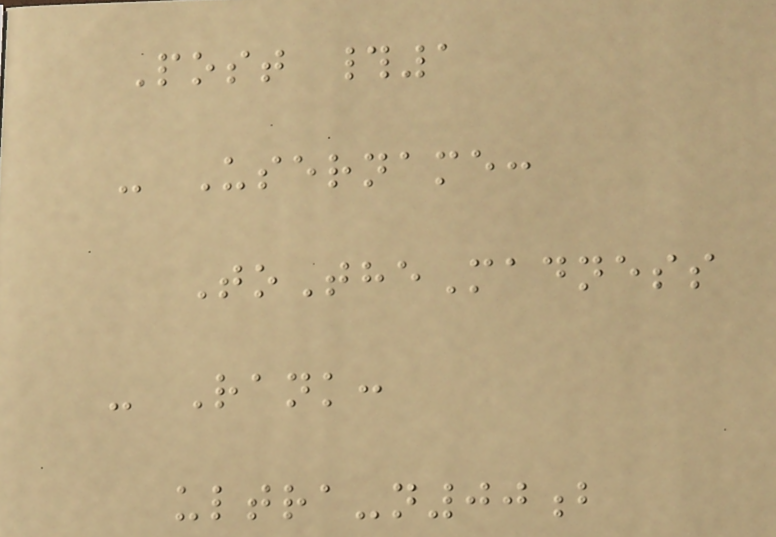Post #1
- Username:
ToTheMadness
- Rank:
ultra-n00b
